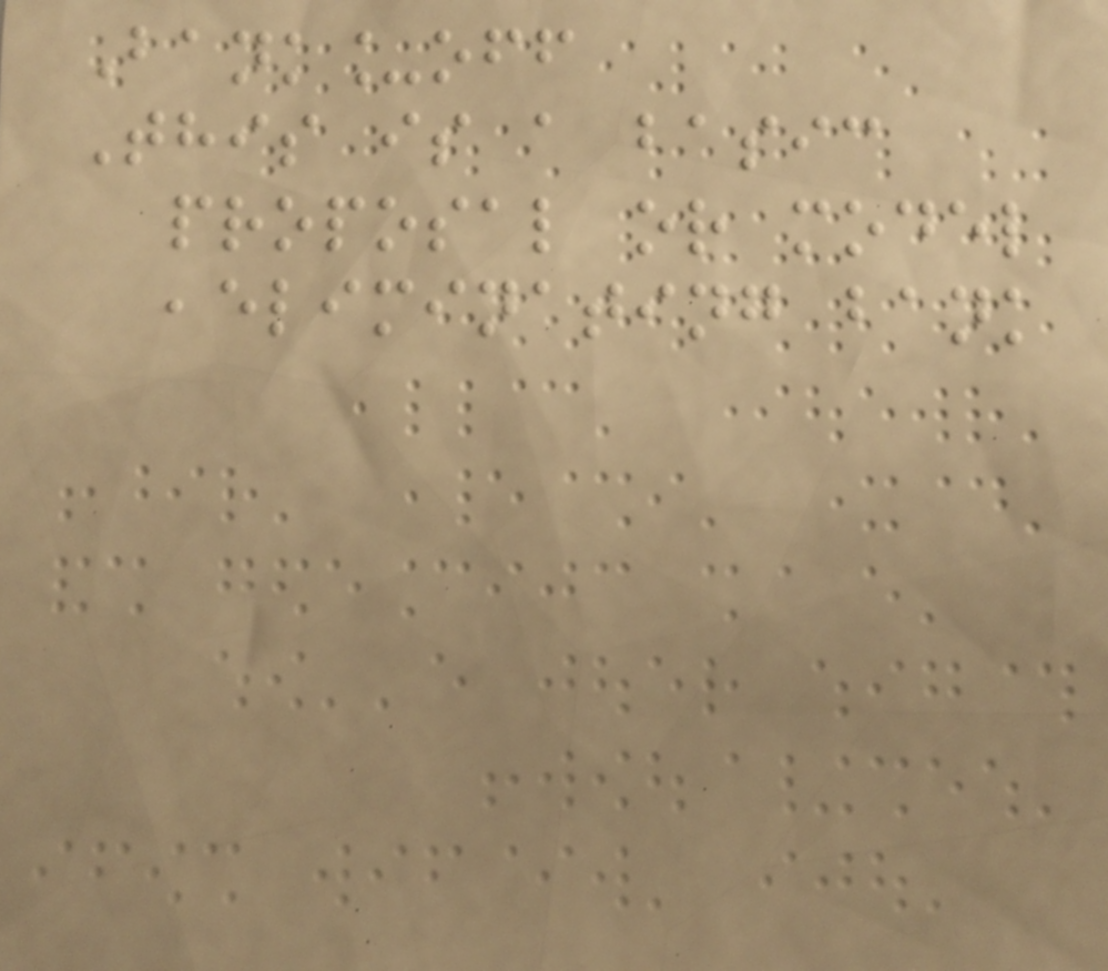Bank_off
This is a basic
proposal or model
,eliminating bank
